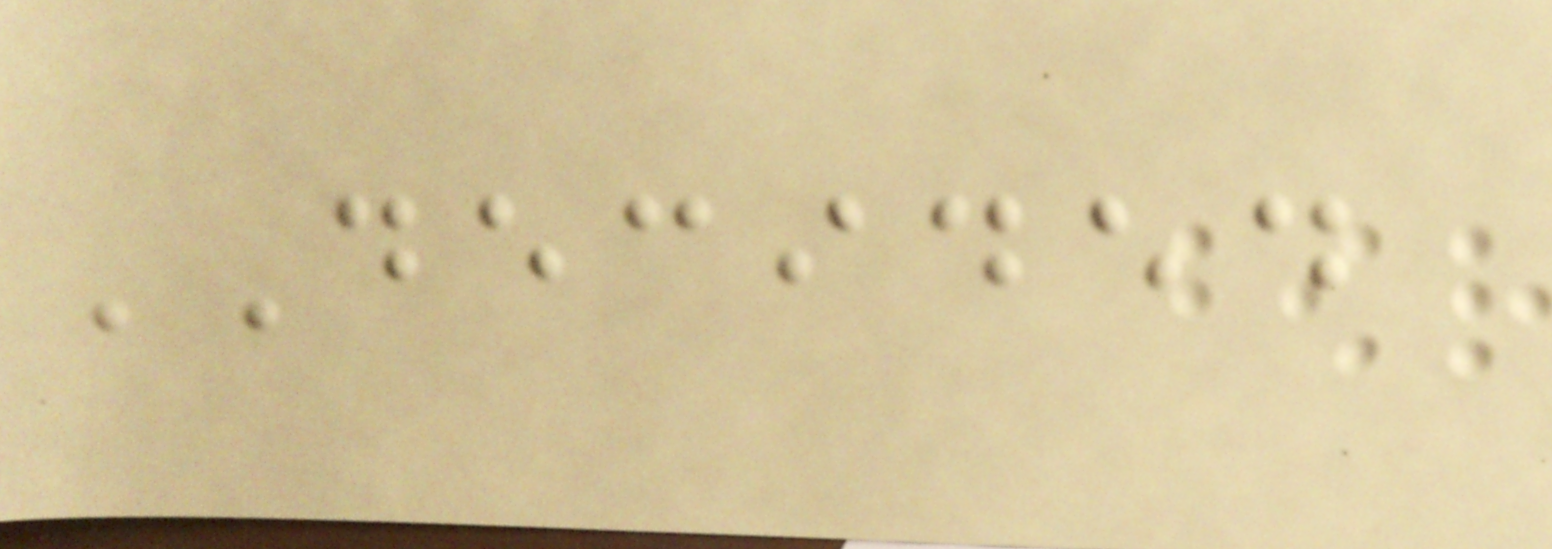DECIDED
